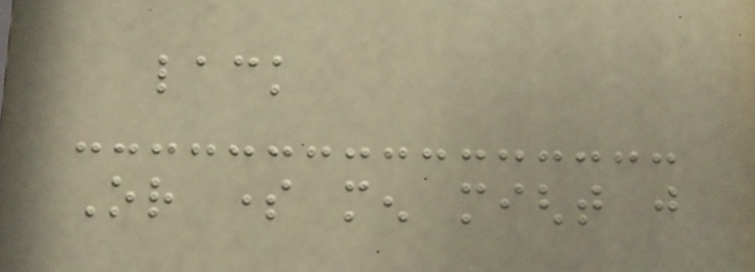lack
Or some men might just
